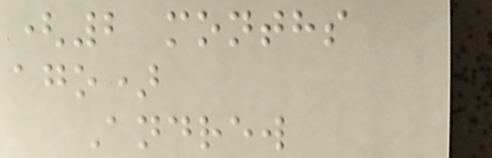(2 months
ago)
Andrew
